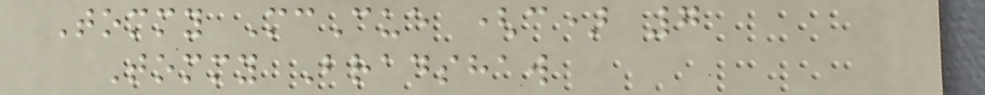Tommy McCue (c) 7
Tommy Bradshaw
